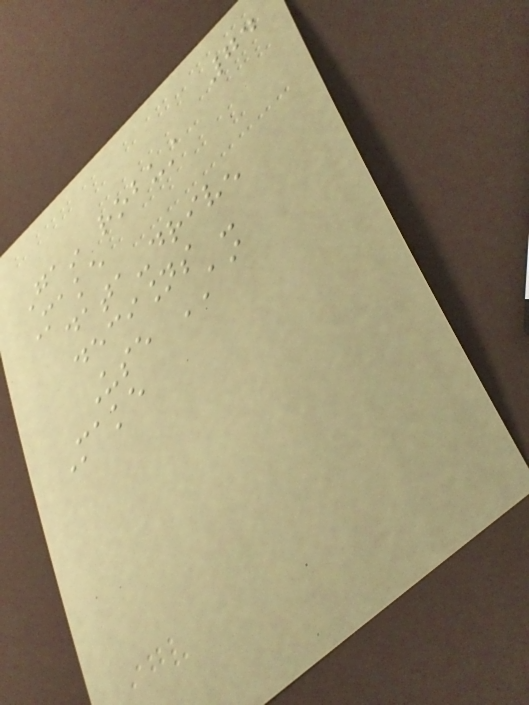74
Gain robust
Make
data-driven
decisions -
Use AI
Make
